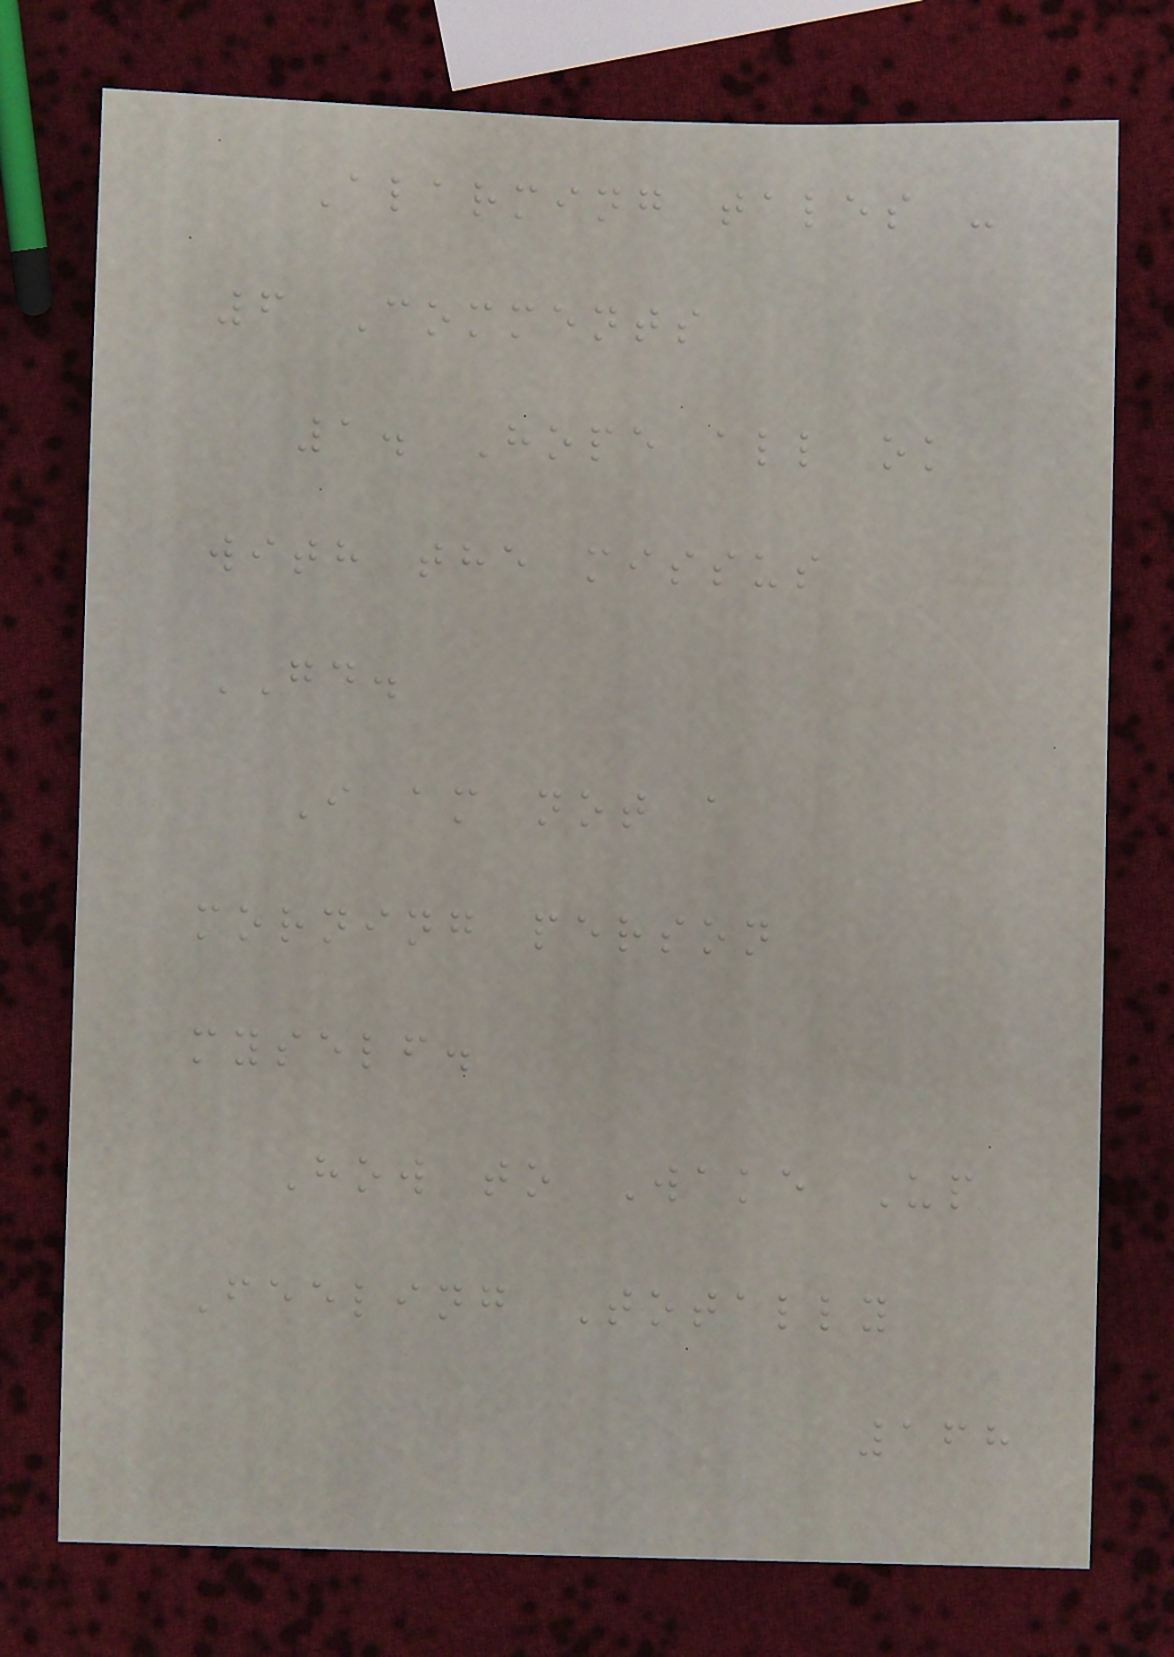Alarming tales -
6 Comments
1. Hope all ok
with the missus
GD.
I am not a
morning person
myself.
How to Wake Up
Feeling Totally
168
